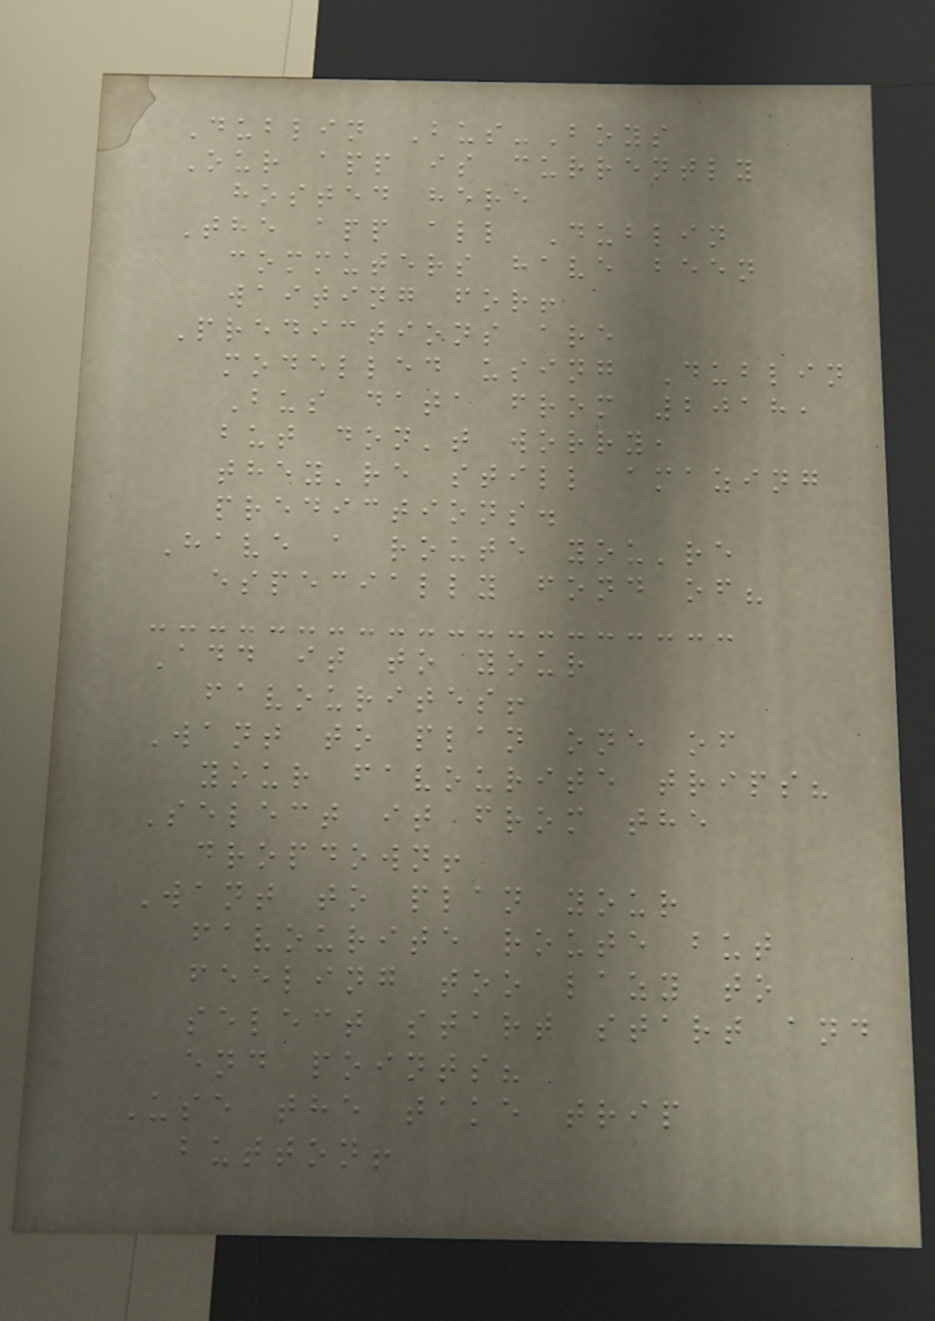Dublin Bus-Boys
Our app is currently
hosted here
The app all Dublin
commuters have been
waiting for!
Predictions are
modelled using Dublin
Bus data from 2018,
but don't worry,
they're still amazing
predictions.
Have a route you're
especially fond of?
Add it to your
favourites!
Want to plan one of
your favourite trips?
Select it from the
dropdown!
Want to plan your
favourite route but
feeling too lazy to
select start start and
end points?
Use the take trip
button!
